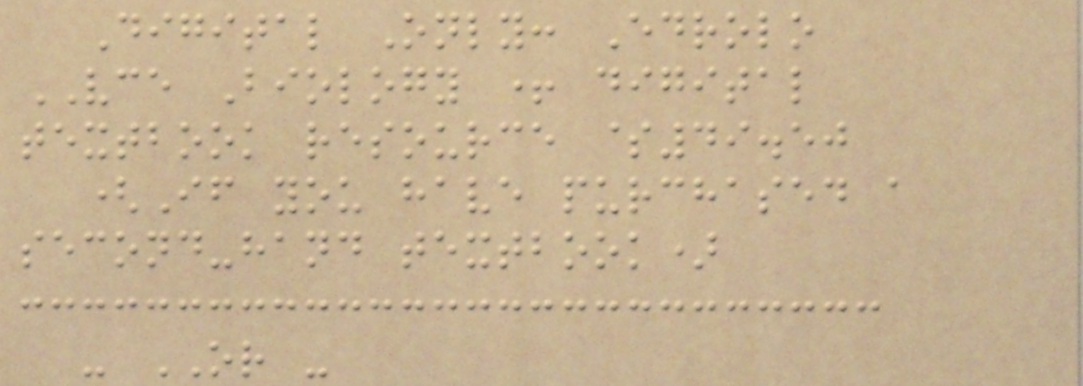Digital Only: Edrolo
VCE Biology + digital
textbook resource $49.50
(If you have purchased a
second-hand textbook)
- OR -
